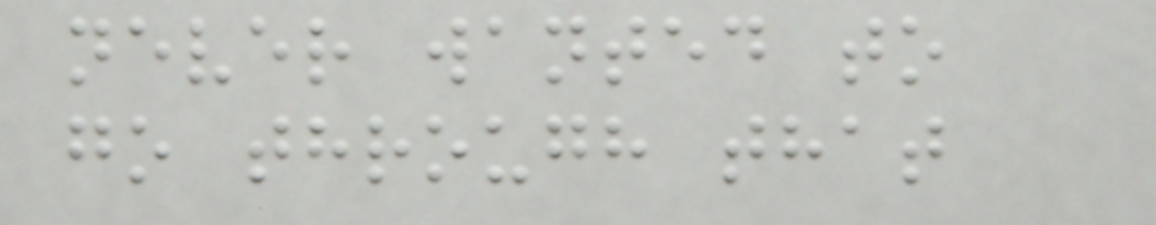never wanted to
go through that
